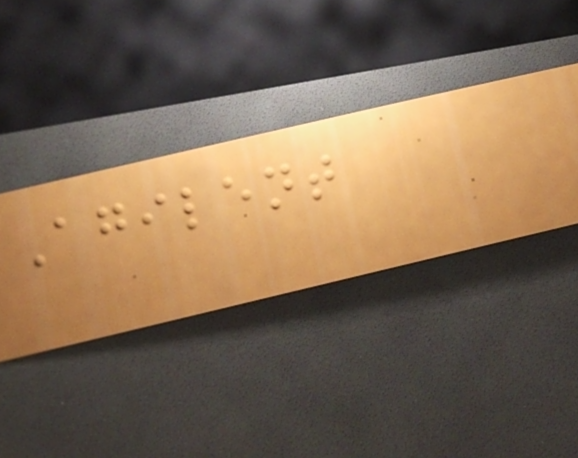Agilent
